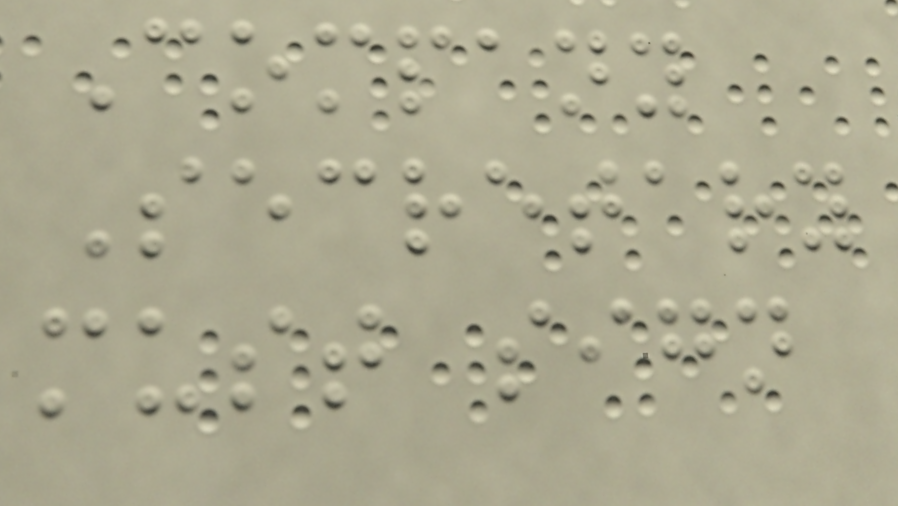Company
Secretary
must sign
